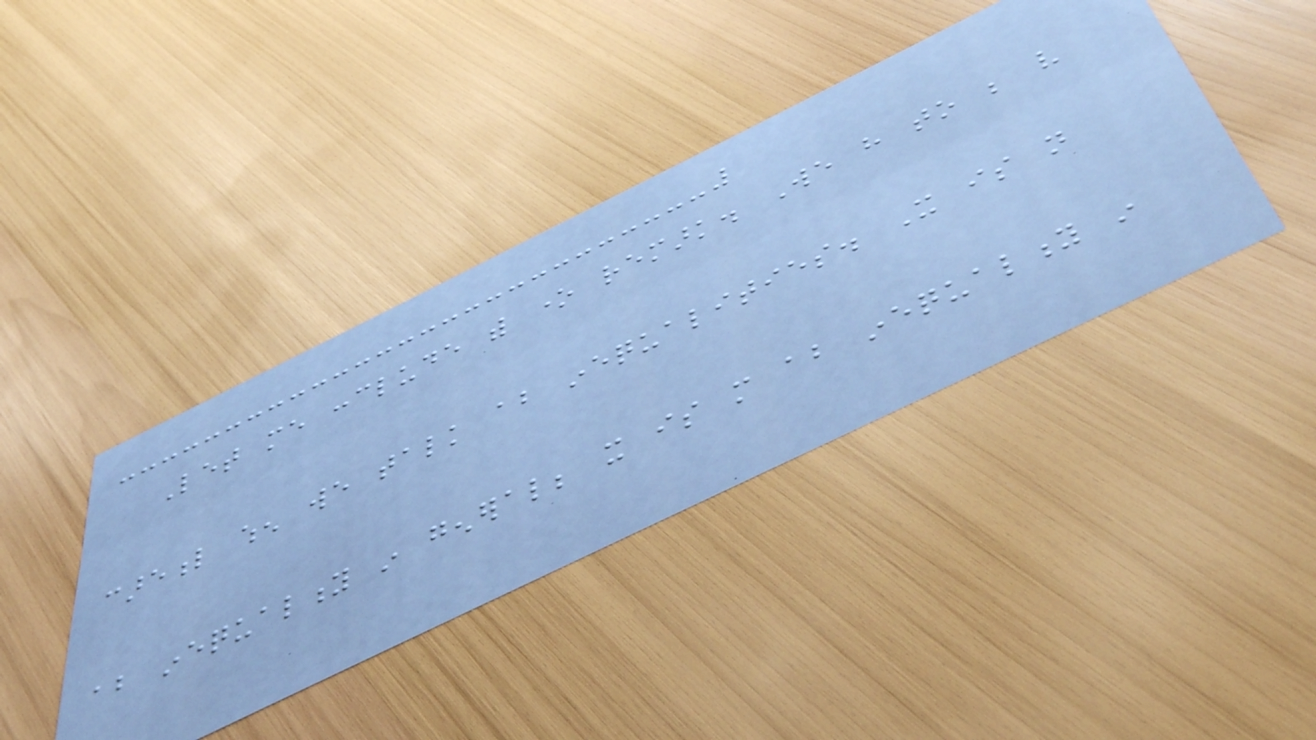Let me conclude with one remark. We have to be very
careful when we talk about inequalities. It is not
about inequality in general; it is more about inequality in
